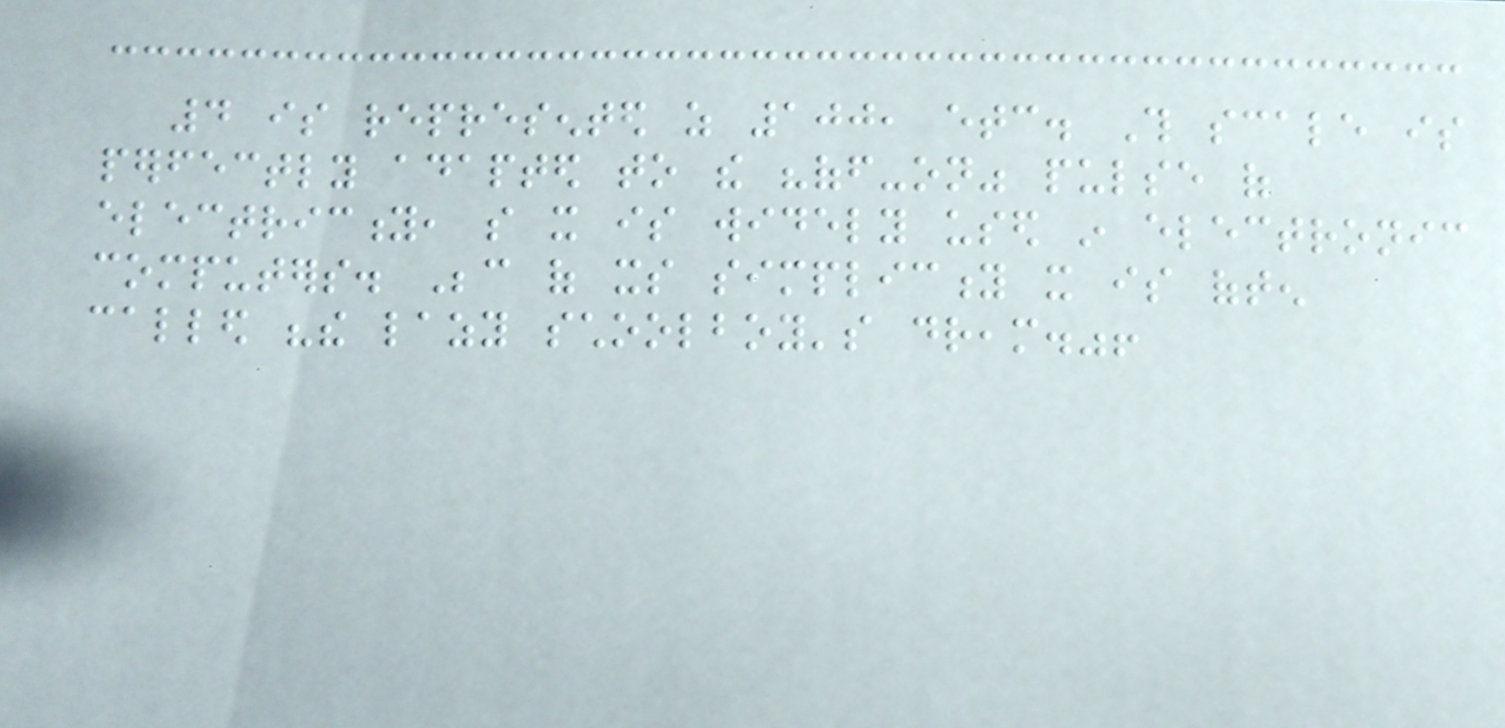4 is represented as 100, etc. This scale is
perfectly adapted to the "off-on" pulse of
electricity, so it is widely used in electronic
computers. Because of its simplicity it is often
called "the lazy schoolboy's dream."!
